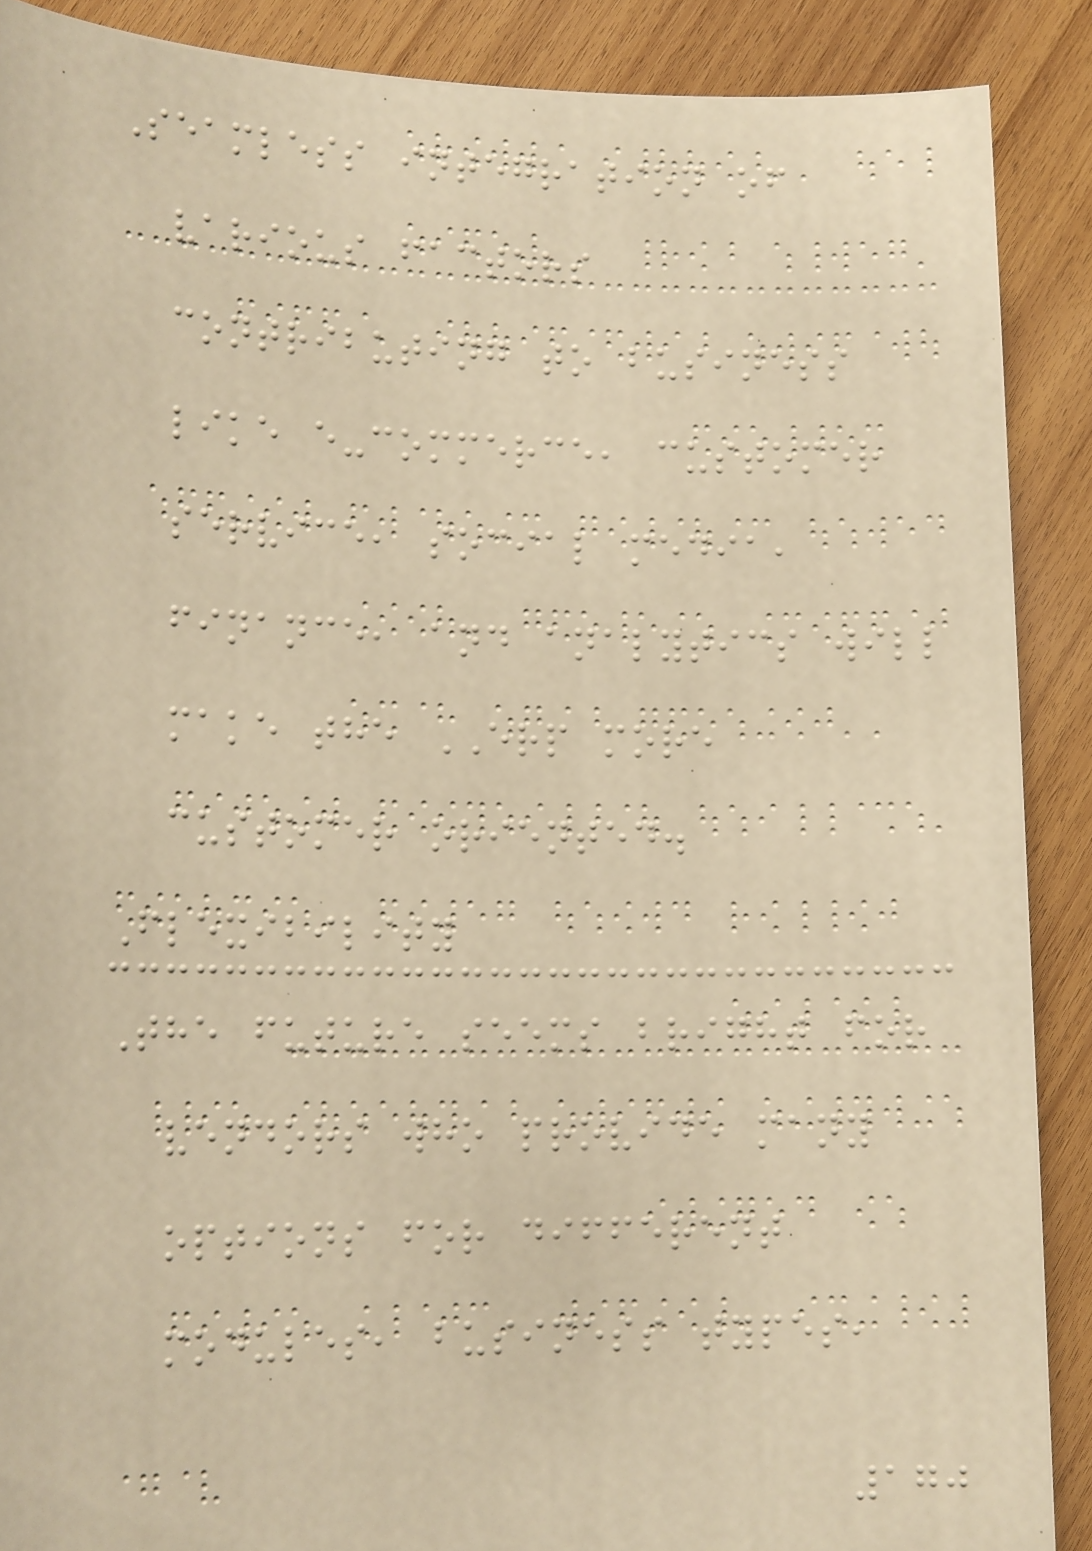Seamless integration of
various factors
contributing to business
like e-commerce, customer
service, social media,
finance, and analytics will
make the ERP more
customer oriented.
Flexibility
The future seems bright for
vendors who provide many
options for different
modules, business types,
170
